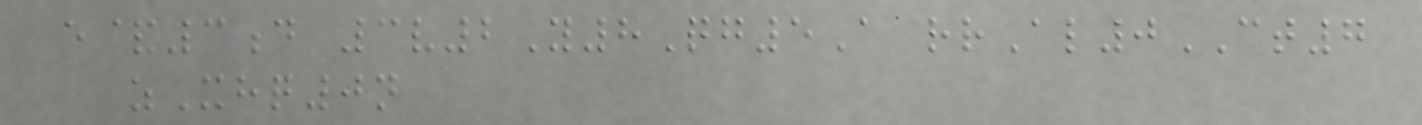e&3d 3v2Y8Qg5A rrAl0CT7
zXhq0n
